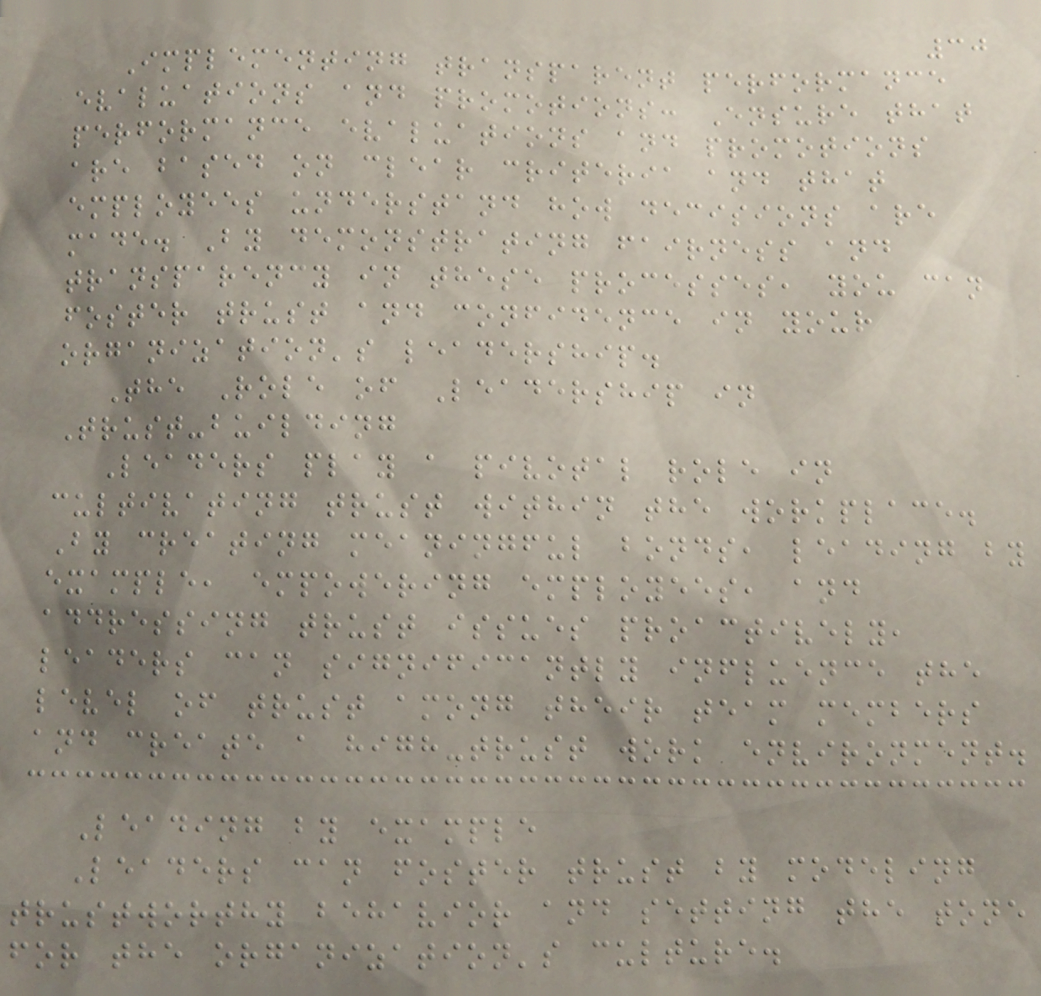30
Implementing transparent performance
evaluations and promotions: Ensure that
performance evaluations and promotions
are based on clear criteria and that
employees understand how decisions are
made. By demonstrating fairness and
transparency in these processes, you can
foster trust and confidence in your
organization's leadership.
The Role of Leadership in
Trust-building
Leaders play a pivotal role in
cultivating trust within the workplace.
By creating meaningful bonds, leading by
example, empowering employees, and
addressing trust issues proactively,
leaders can significantly influence the
level of trust among their team members
and create a high-trust work environment.
Leading by example
Leaders can foster trust by modeling
trustworthy behavior and setting the tone
for the organization's culture.
